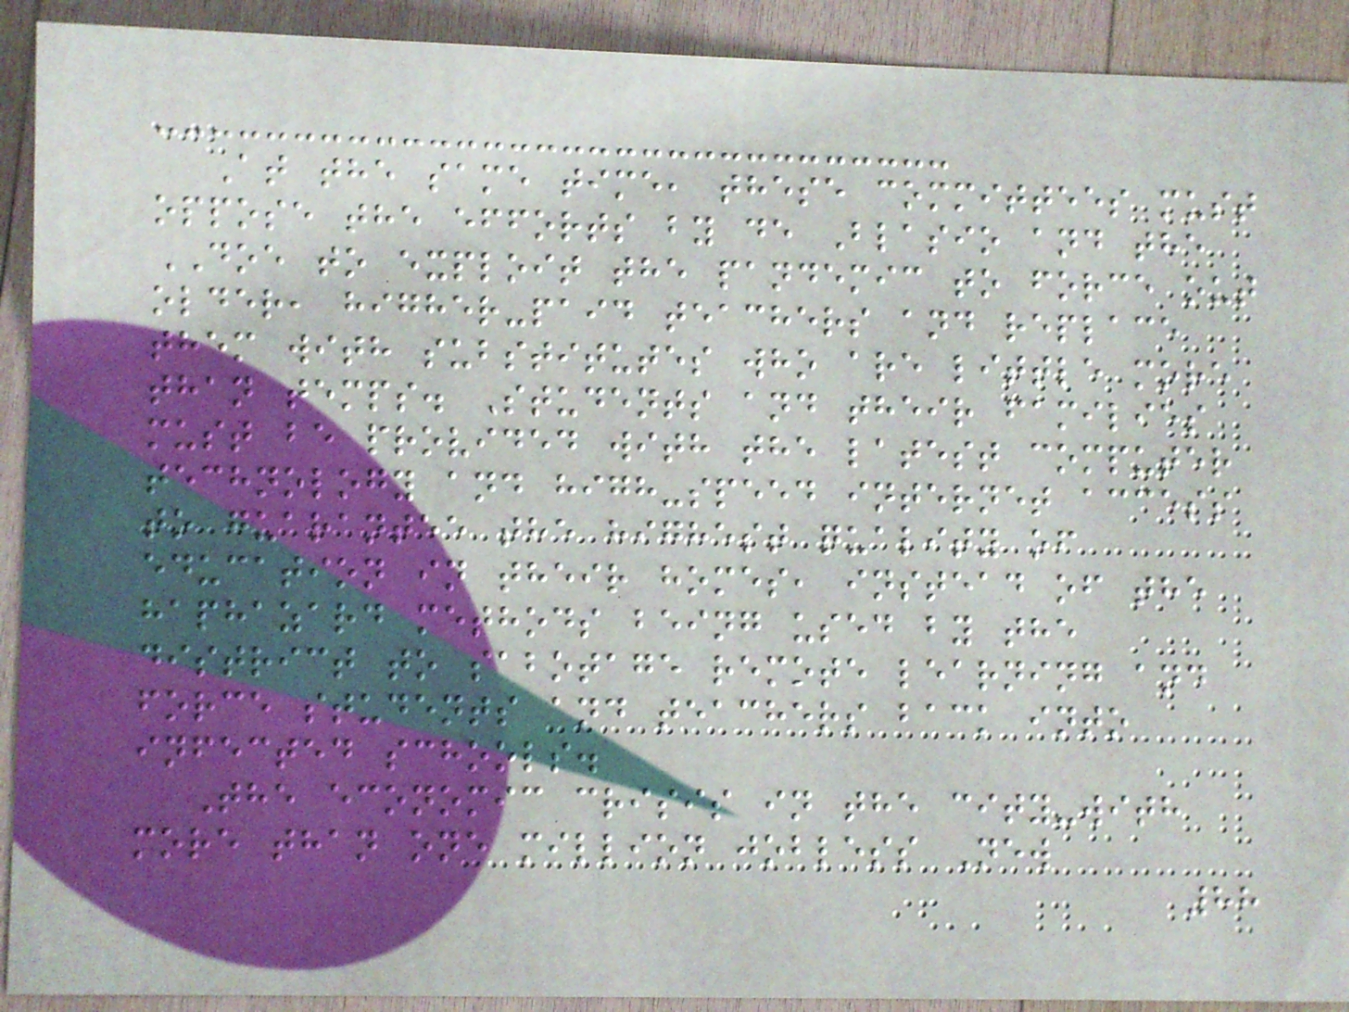At the same time, these committees must
oppose the efforts by de Blasio and the
DOE to exploit the pandemic to force out
older, higher-paid teachers and replace
them with substitutes who are little more
than temps. Students and their families
must be provided with the latest computer
technology and high-speed internet access
to guarantee the highest quality of
education in their homes, instead of the
haphazard methods being used by the
district to sabotage remote learning and
force students and teachers back into
infected schools.
The economic crisis in the city-with
more than one million jobless New
88
